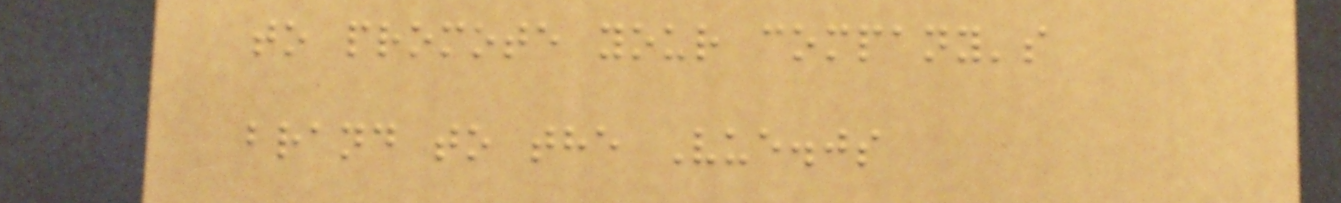to promote your company's
brand to the Vue.js
